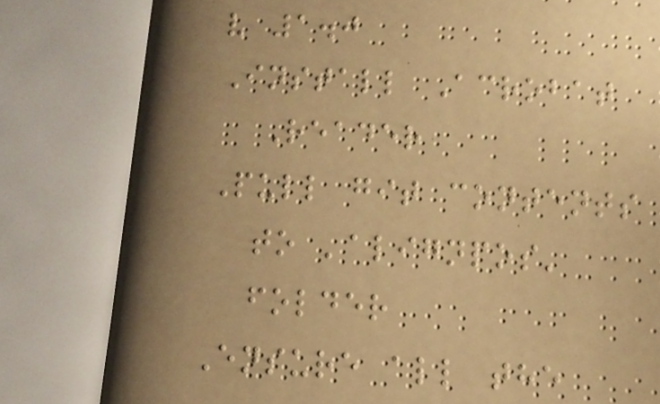v 1.0
Install Acrobat
Reader
Pull git contents
to 'alignpos'
folder
Ensure all the
